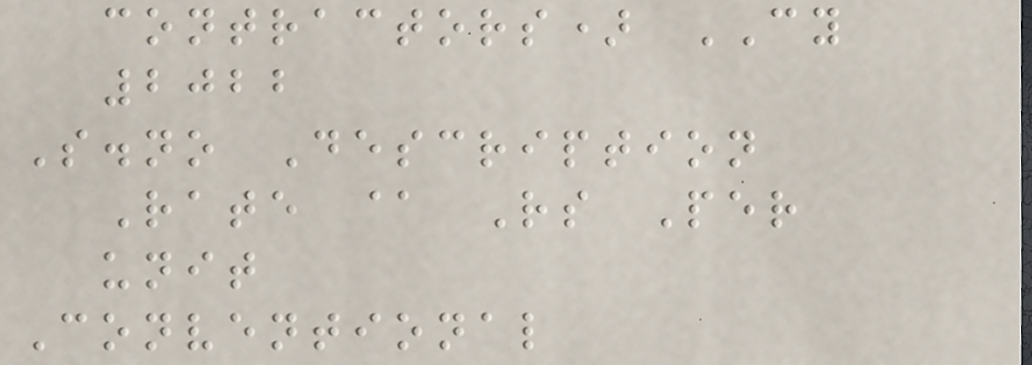contractors) CY
2022
S.no Description
Rate @ Rs Per
unit
Conventional
